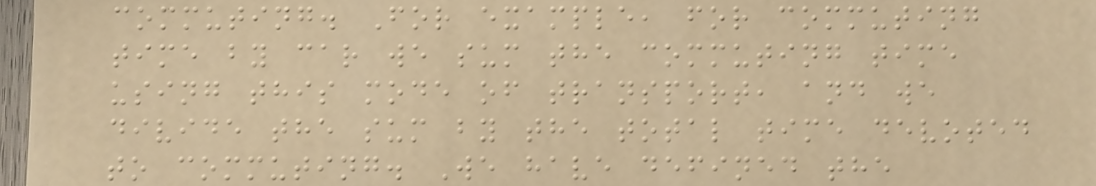commuting. For example, for commuting
time by car we sum the commuting time
using this mode of transport, and we
divide the sum by the total time devoted
to commuting. We have defined the
